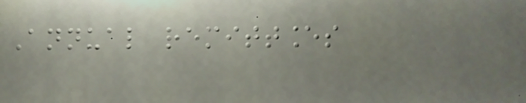Annual remittances
